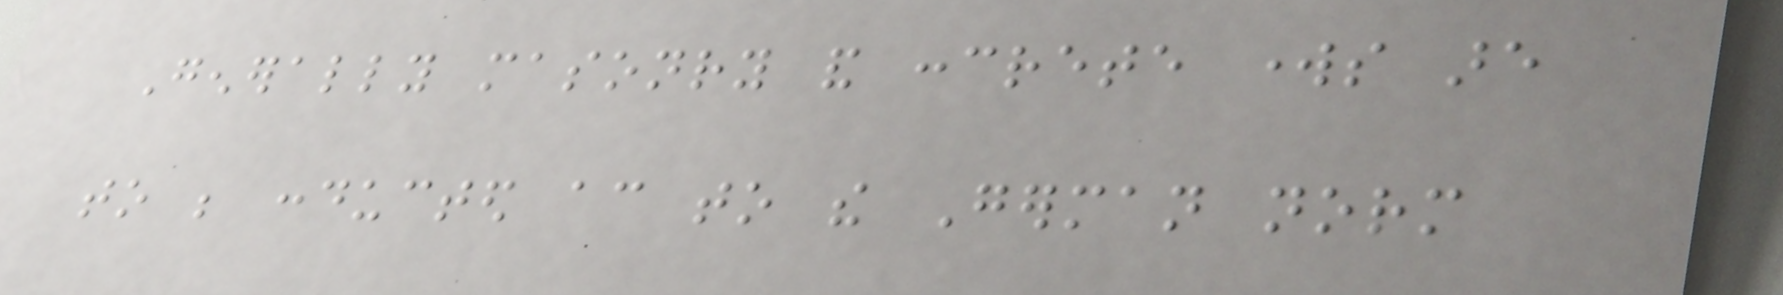Generally masonry and concrete works are
to be conducted according to the German norm
